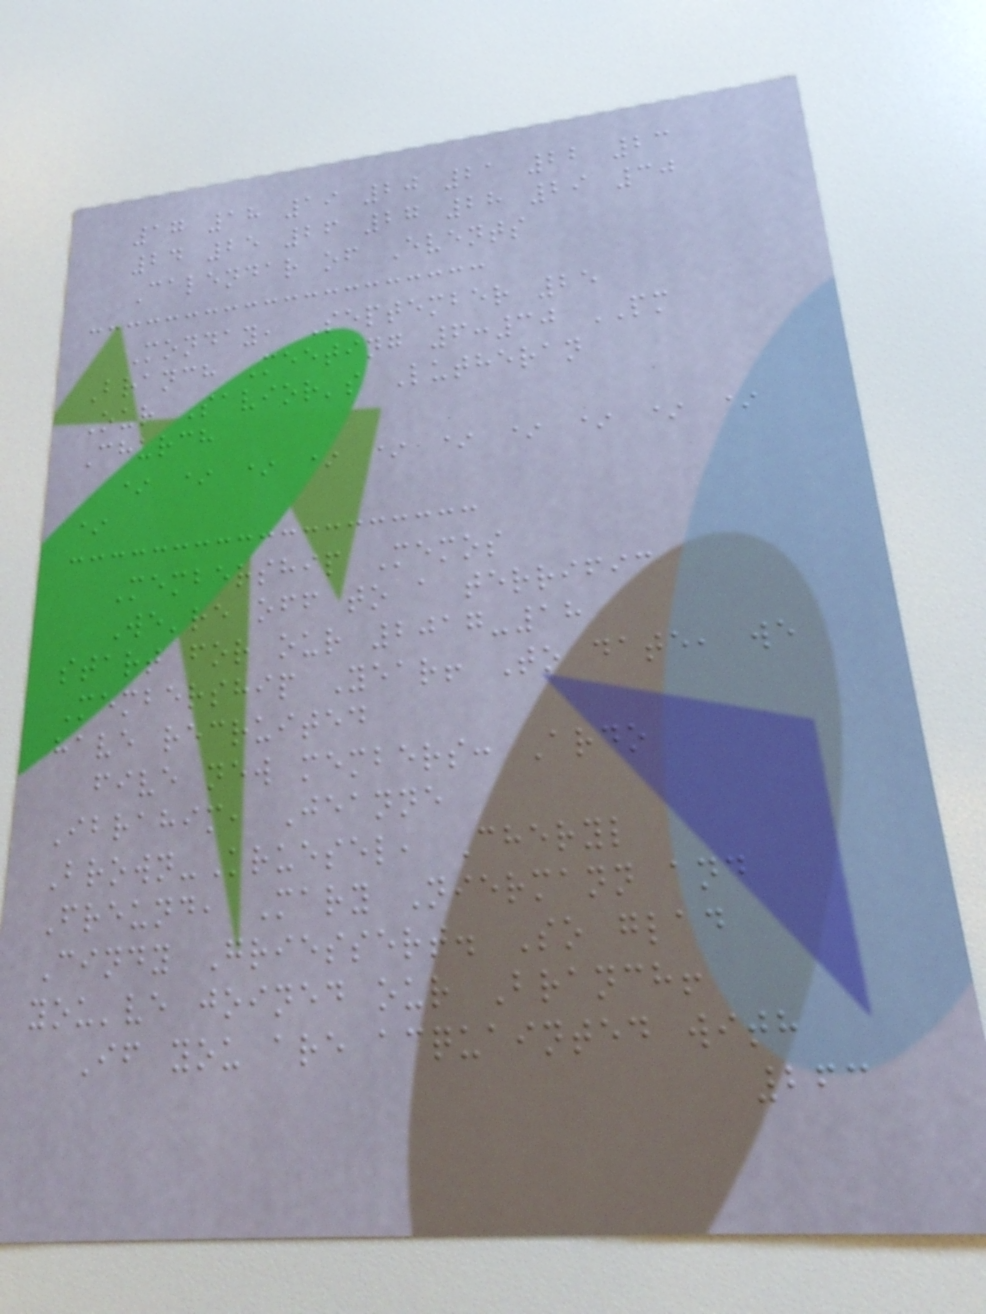17 18 19 20 21 22 23
24 25 26 27 28 29 30
Calendar of Events
Monday, September 25
Branch Meeting 6:30 PM
Our Savior's Lutheran
Church
* * * * * * * * * *
*
Membership Memos
We're off to a terrific
start for our 2017-18
Membership Year! To date, we
have recruited
five new members: Ardo
Ibrahim, Jeanne
Brown-Kruesel, Cheryl
Freund, Mary Niermann and
Cindy Griessert. So glad
you've joined our Branch!
If you are acquainted with
263
